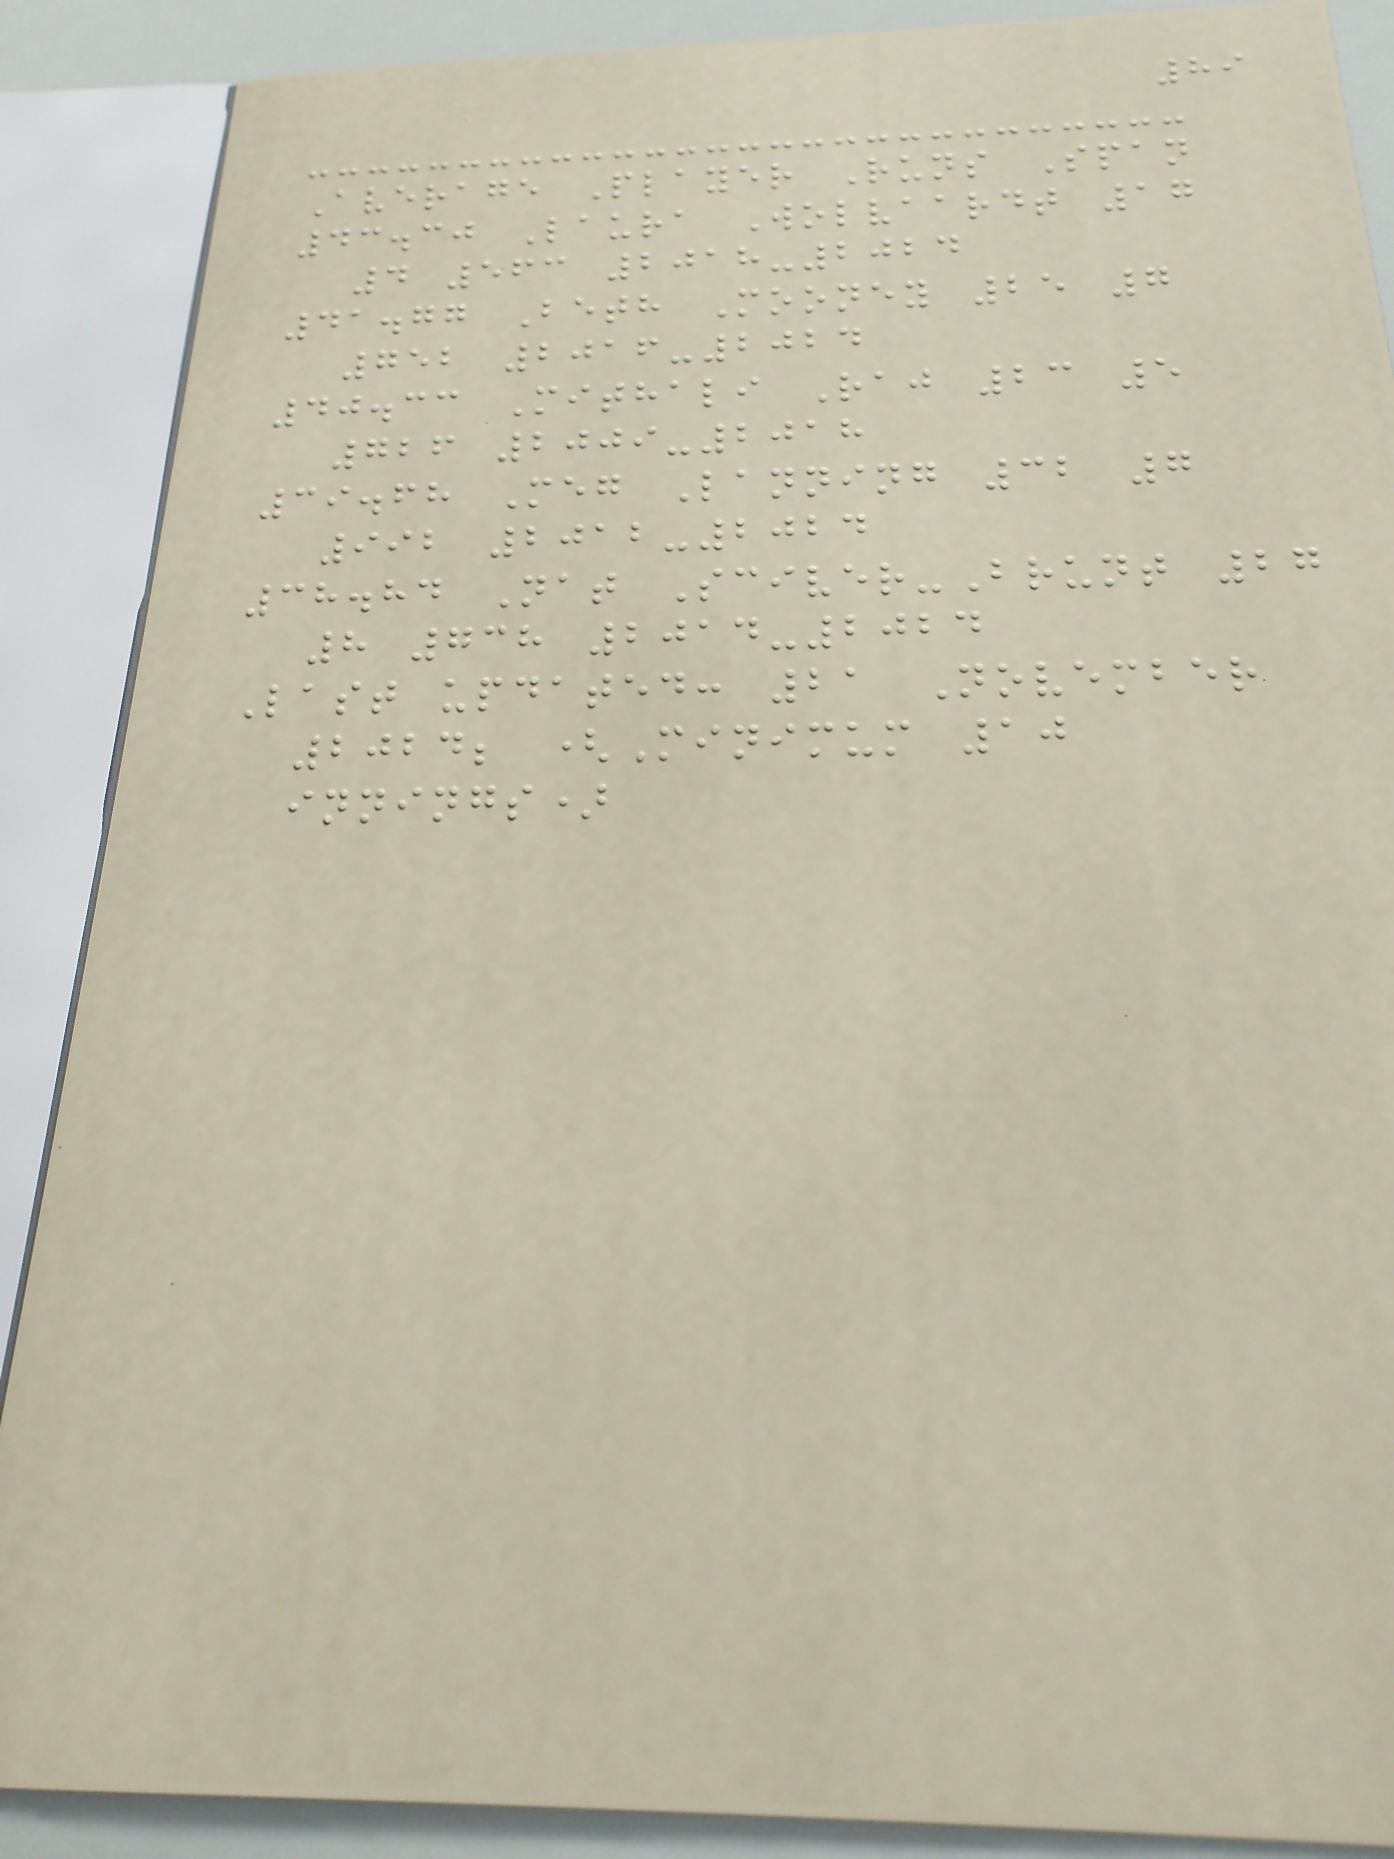89
Average Player Runs Span
43.30 Laura Wolvaardt 17
4 563 2018-2024
41.77 Beth Mooney 25 7
752 2016-2024
40.33 Mithali Raj 23 5
726 2009-2018
39.68 Meg Lanning 32 7
992 2012-2024
38.84 Nat Sciver-Brunt 27
8 738 2014-2024
Last updated: 21 November
2024; (Minimum 10
innings)
